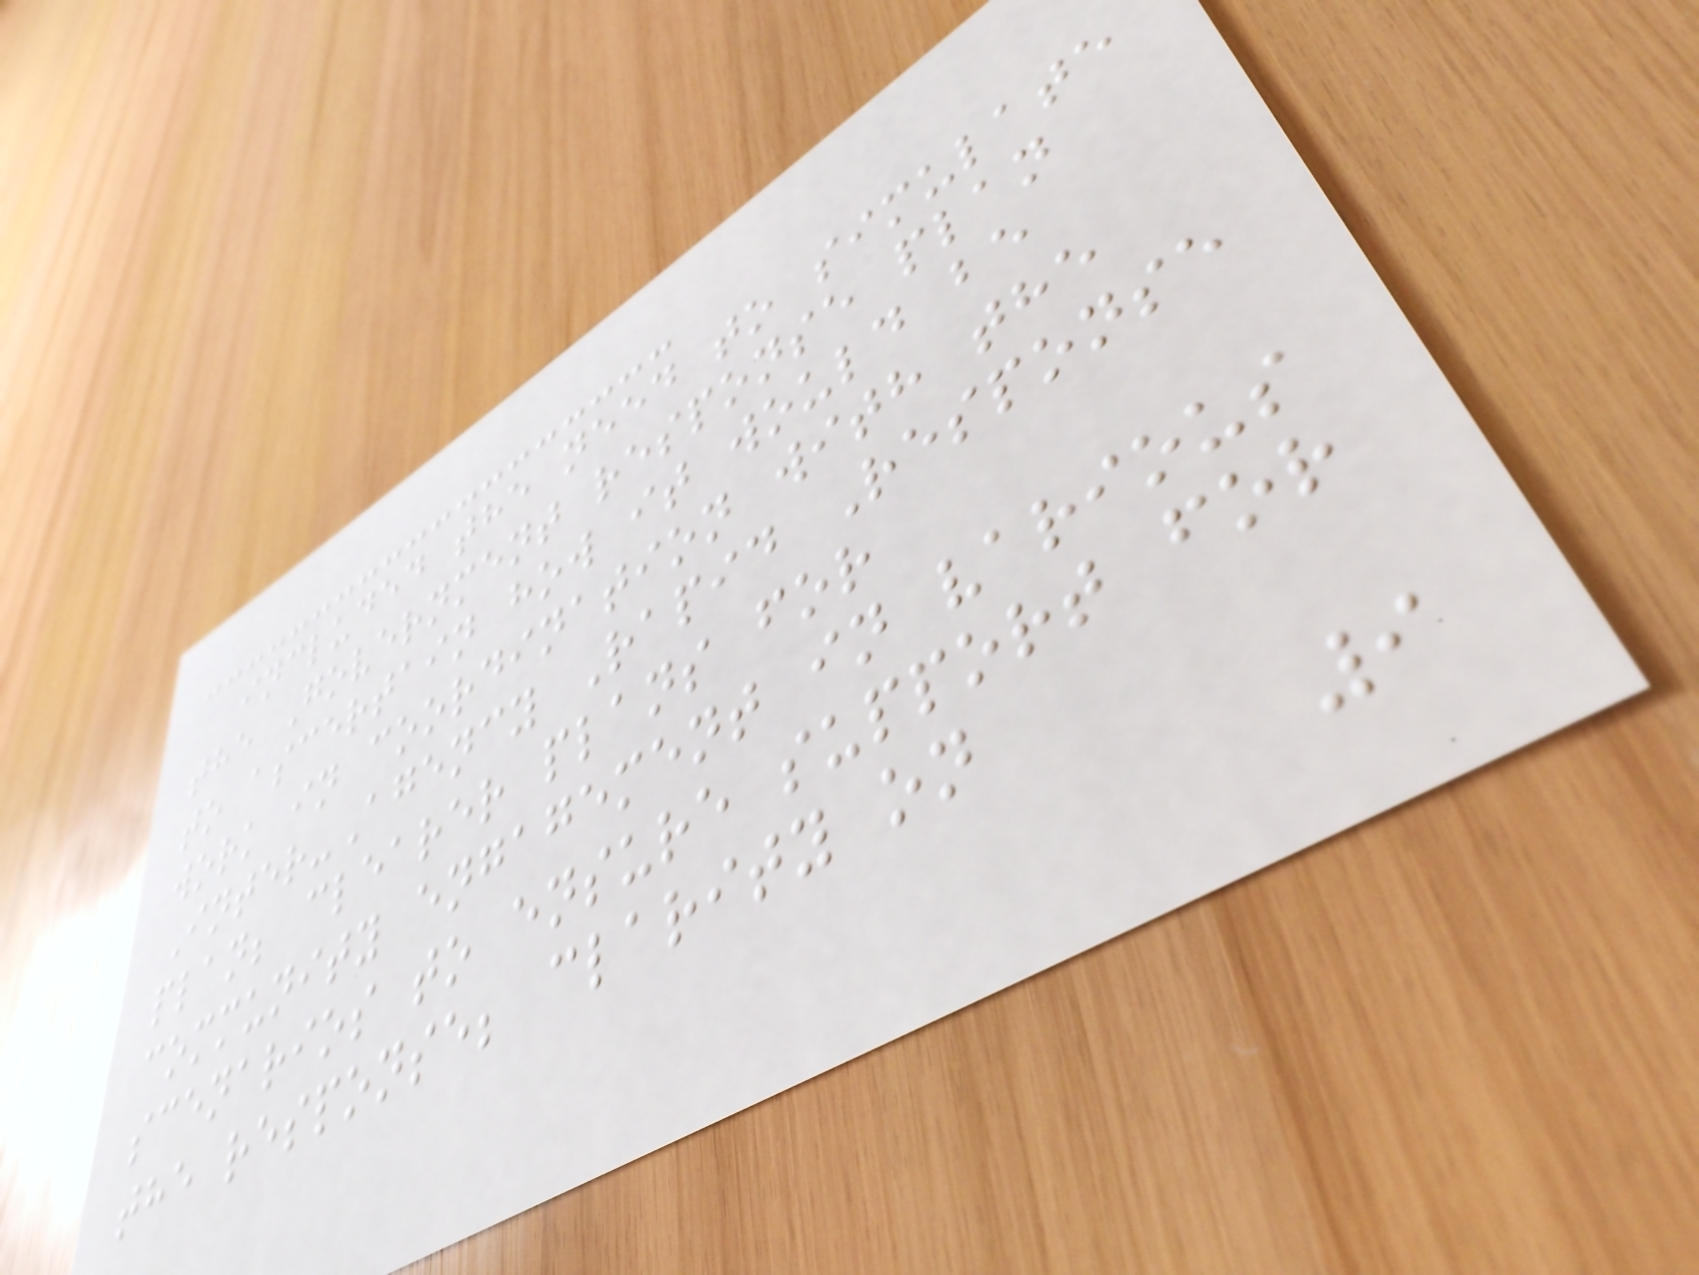included the need to simulate
the Government response plan
to ascertain how it would be
work in coordination with the
Inter-Agency Rapid Response
plan; clearer plans for
community engagement in various
scenarios to ensure support for
the response; clarity on
9
